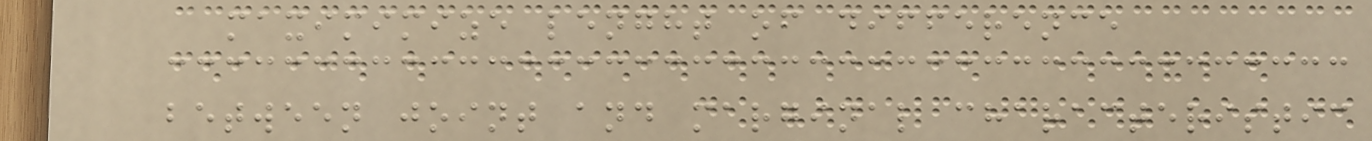maximimize lenght of difference
between joint and marginal characteristic
